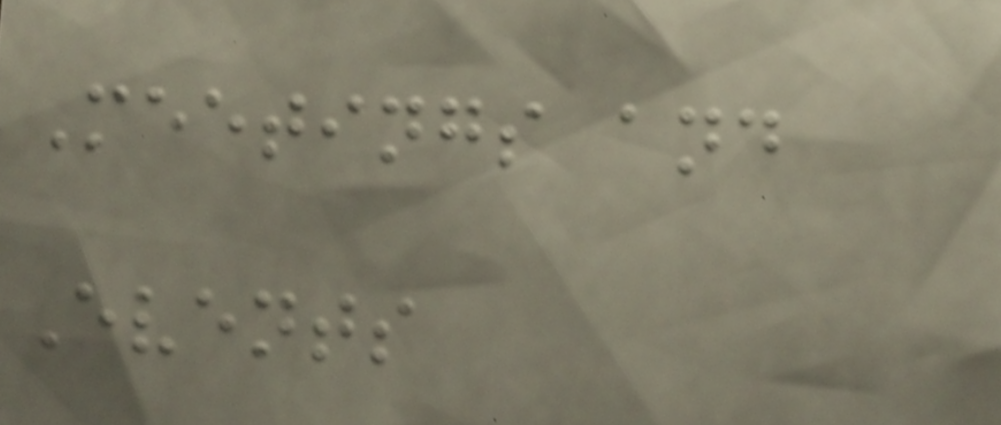Meetings and
Events
